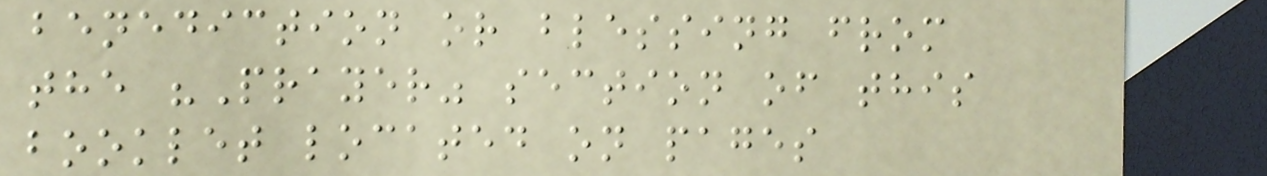benediction or blessing from
the "Prayer" section of this
booklet located on pages
